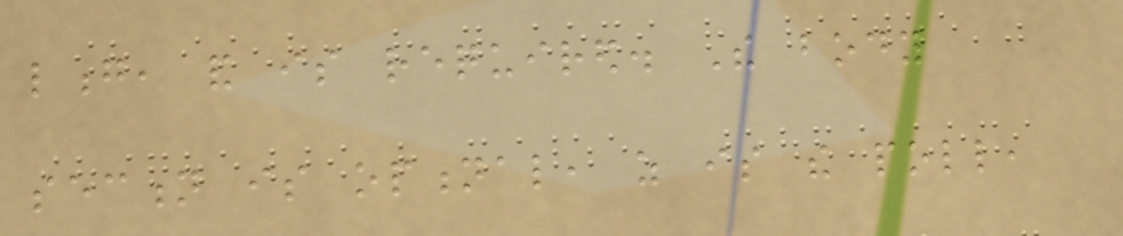long, and is required. The body
section is optional, as is the poll,
